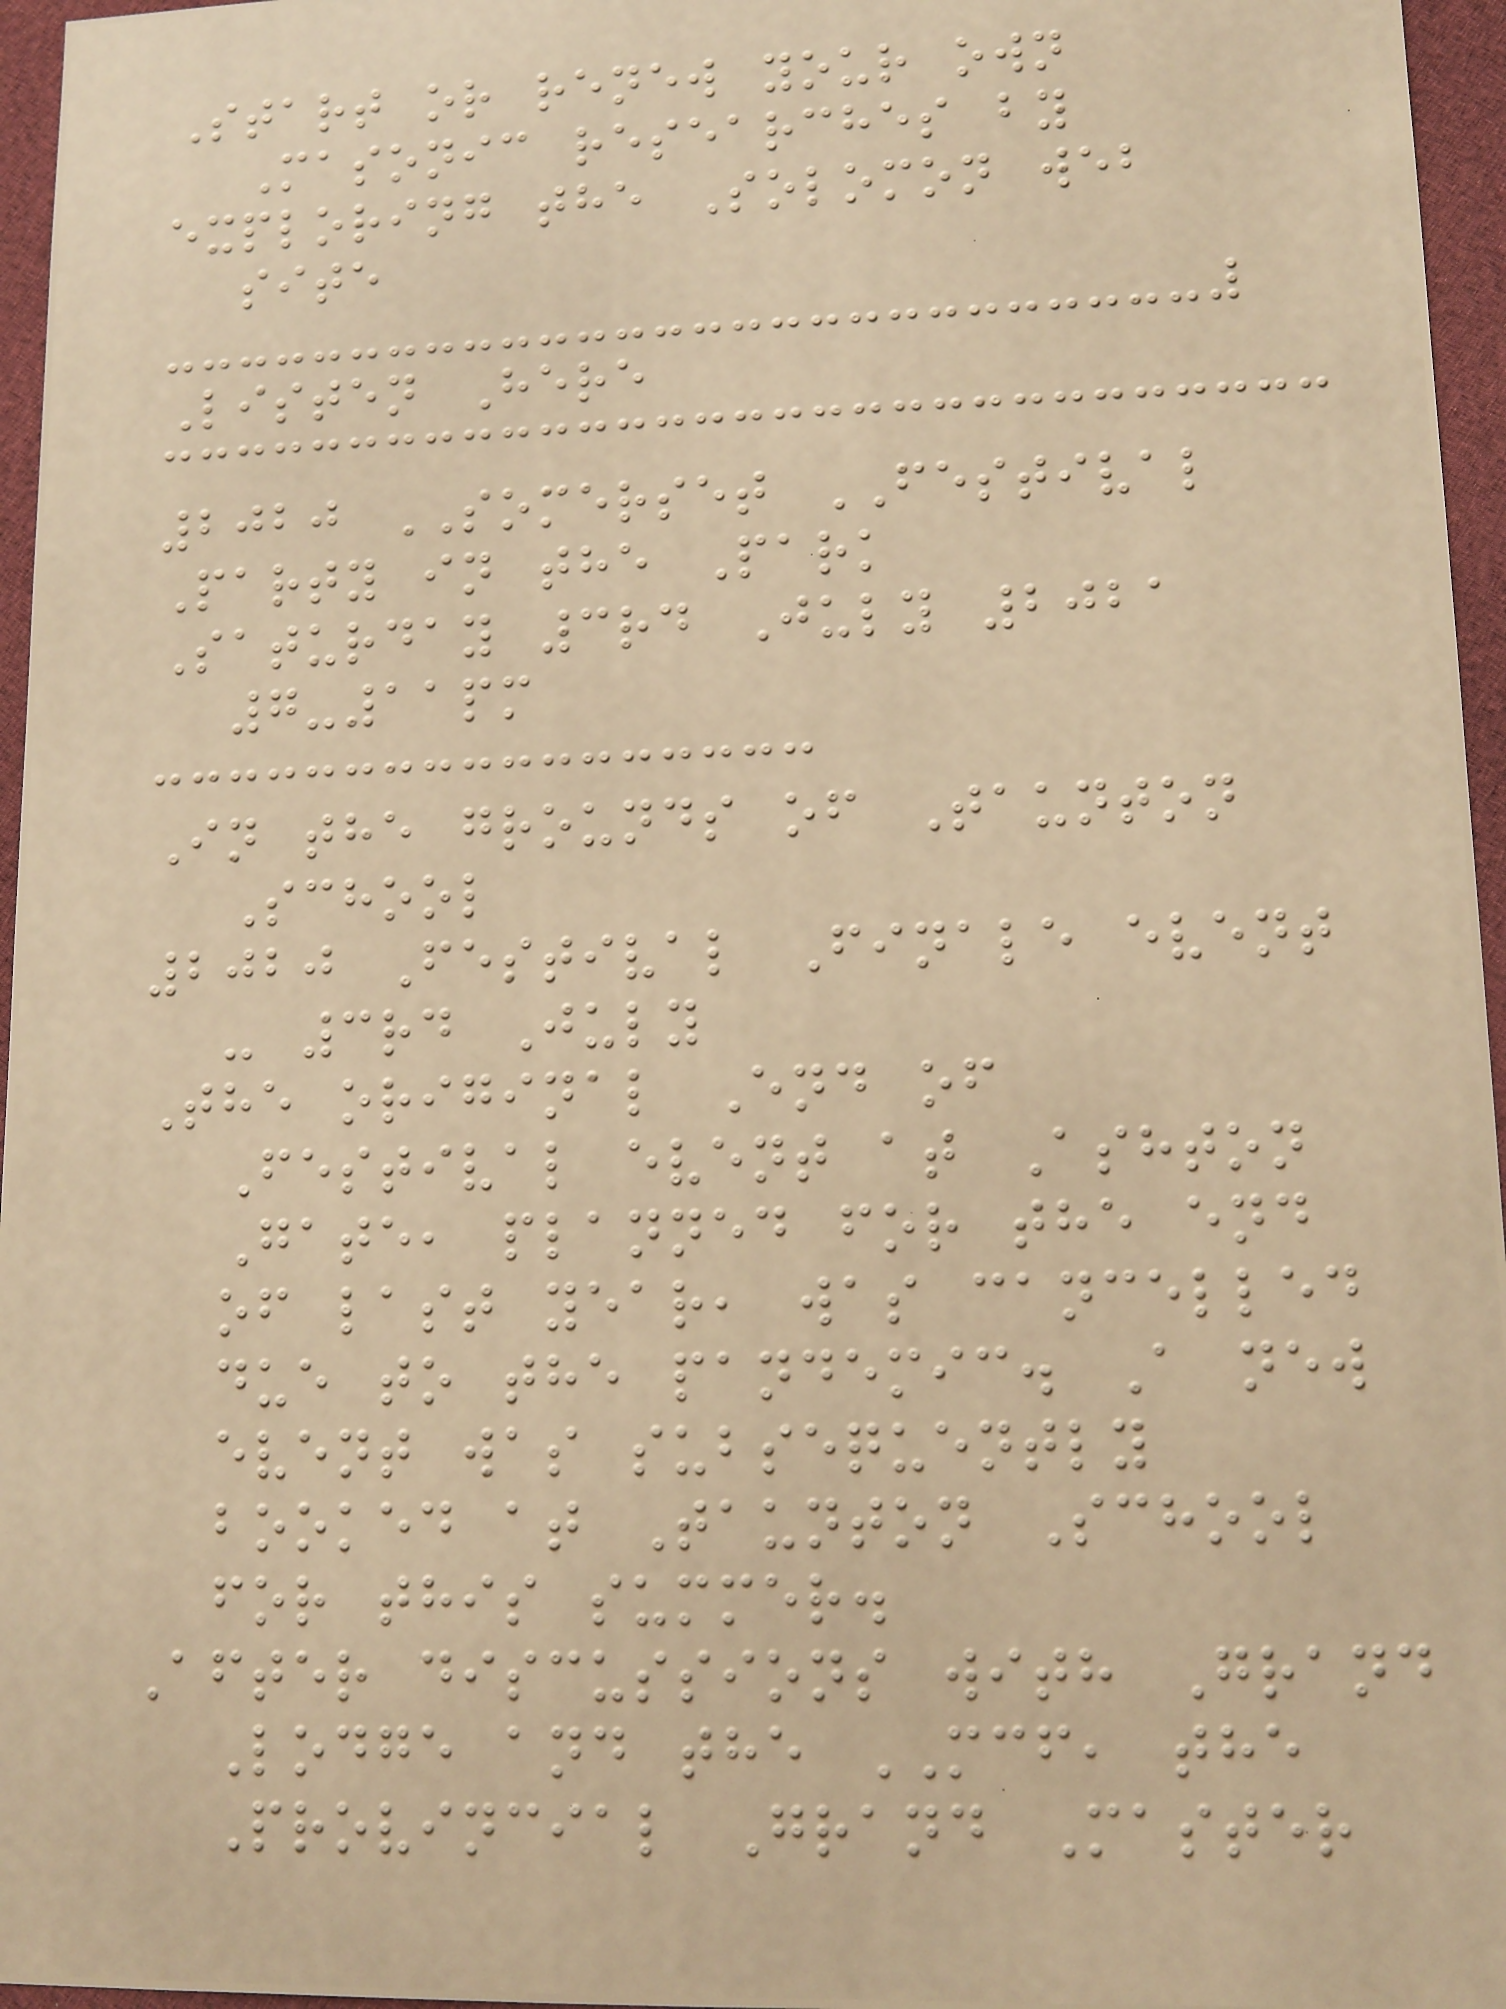Start or renew your own
Masonic researches by
exploring the Solomon web
site
Listen Here
2020 SOMERSET FESTIVAL
Party in the Park
Saturday 3rd July 2021
7-11pm
In the grounds of Taunton
School
2020 Festival Finale event
- 3rd July
The original End of
Festival event at Ashton
Gate, planned for the end
of last year, was cancelled
due to the pandemic. A new
event was subsequently
booked at Taunton School
for this summer.
After discussions with Grand
Lodge and the MCF, the
Provincial Grand Master
